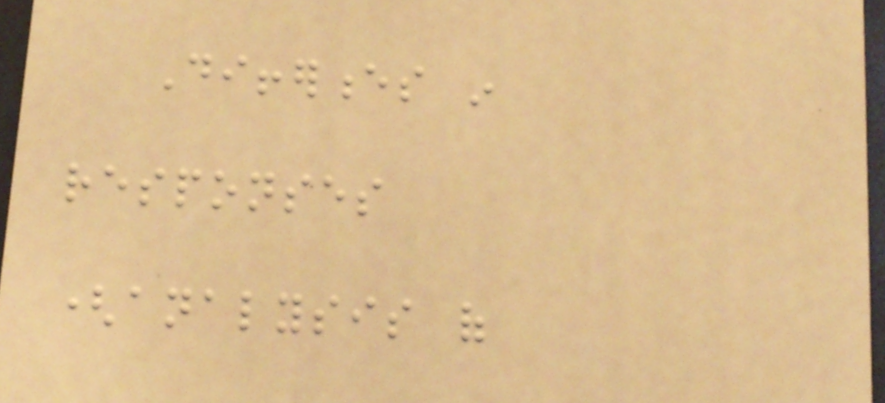Differences in
responses
(analysis of
